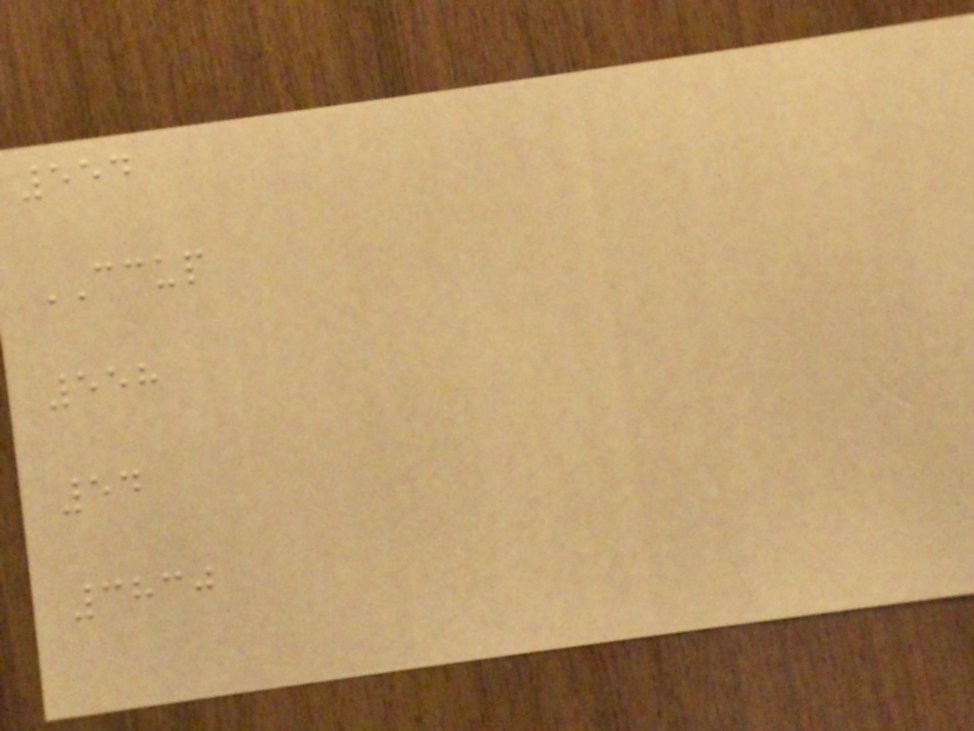554
CCUP
558
54
3830
